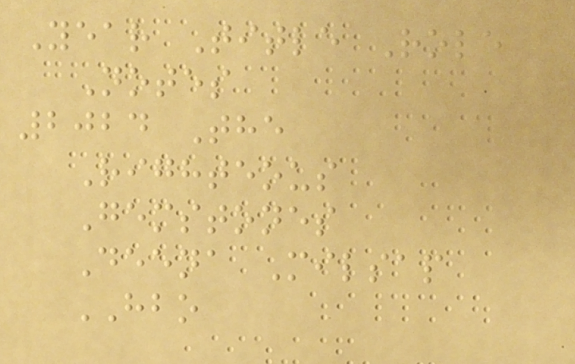Year Title Role
Notes
2024 The
Righteous
Gemstones
Deena Milsap
HBO
